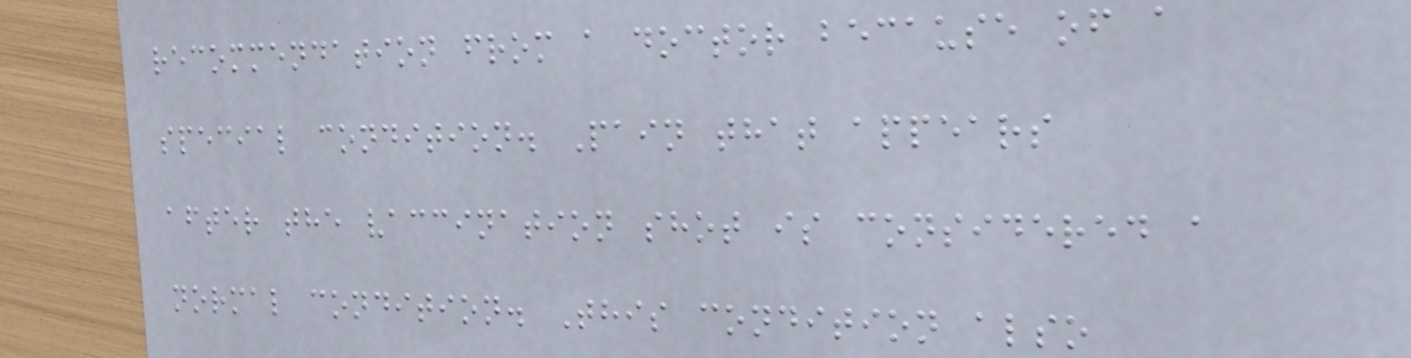recommendation from a doctor because of a
special condition. Pain that appears
after the vaccination shot is considered a
normal condition. This condition also
